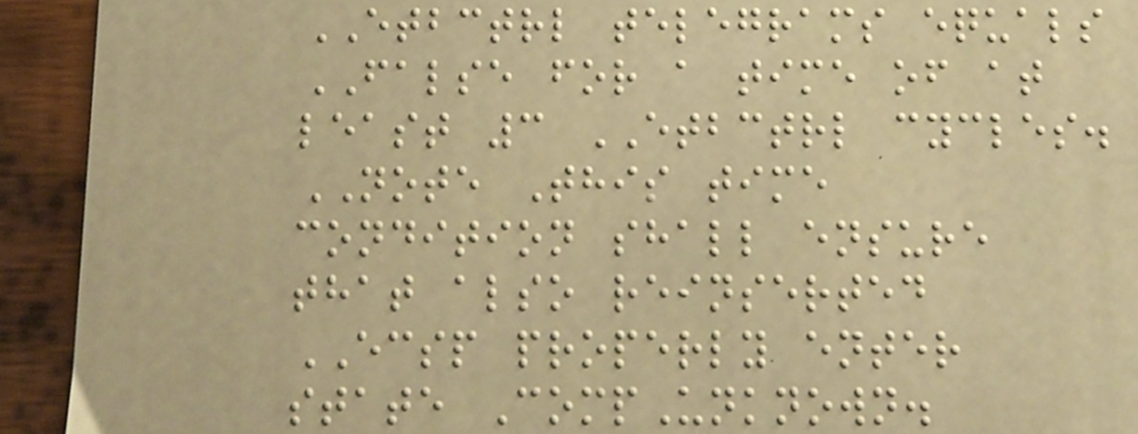ETBCTRL telegrams equals
FALSE for a time of at
least 3 ETBCTRL cycles.
NOTE This time
condition shall ensure
that also reinserted
ECSP properly enter
state CompUnknown.
